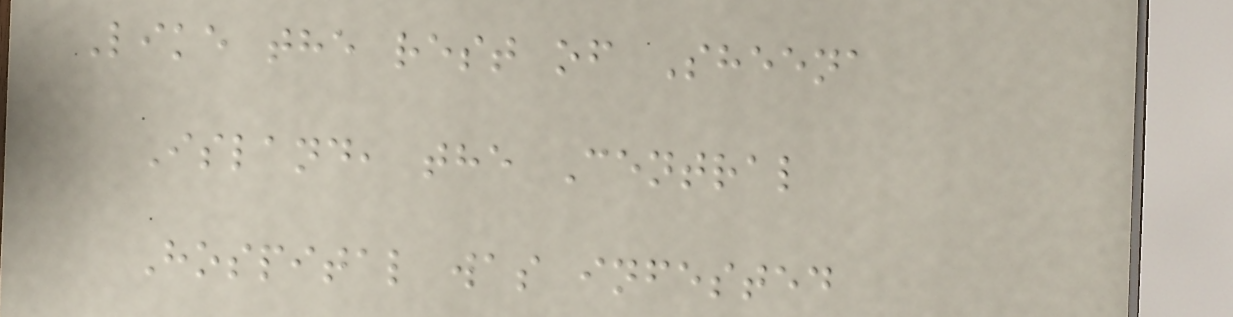Like the rest of Sheena
Island, the Central
Hospital was infested
